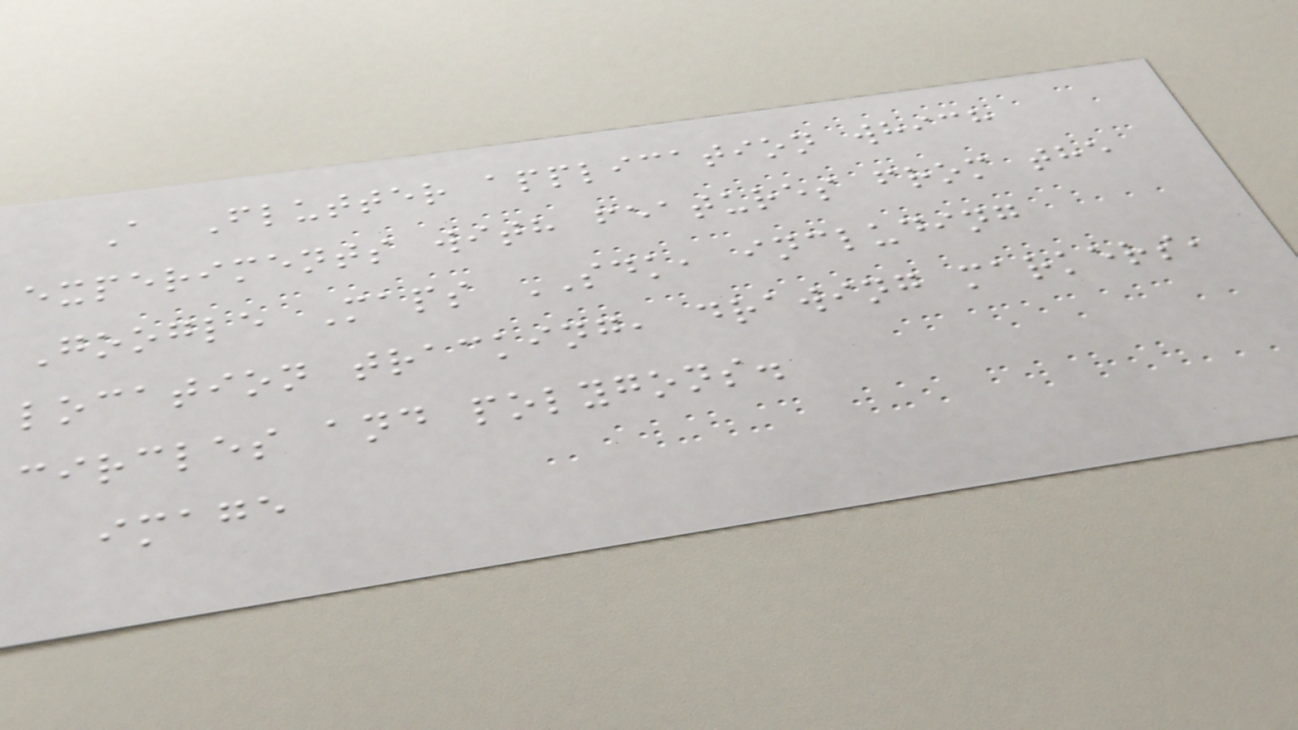A Flutter application which
experiments with features from the
Google Maps SDK, including
location tracking, drawing markers,
circles and polygons.
image
